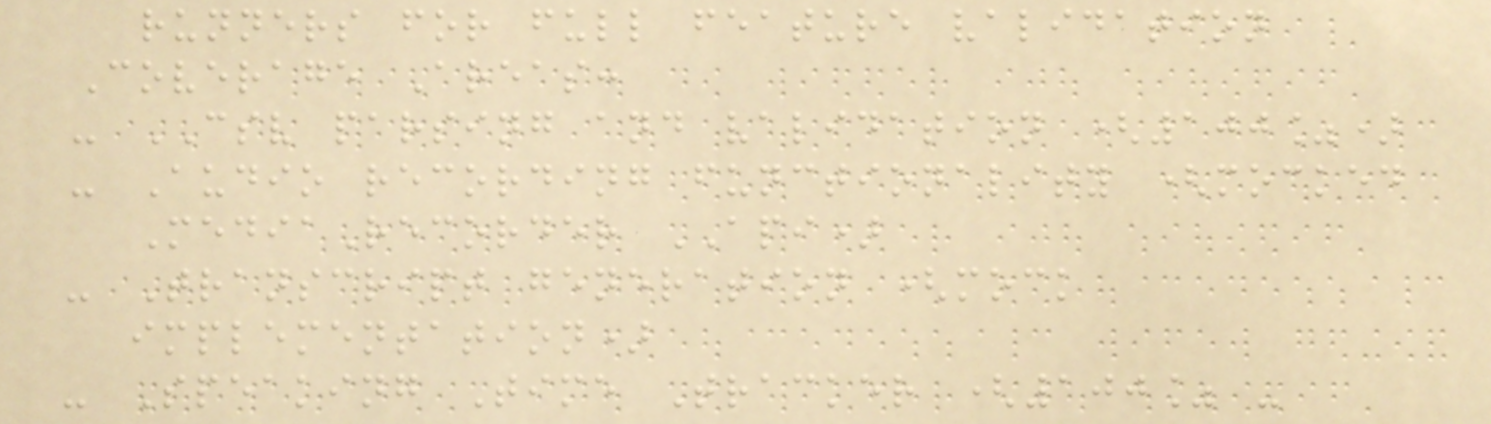runners for full feature validation
Coverage Areas:
- CSV parsing and validation (100%)
- Audio recording functionality (mocked
MediaRecorder API)
- Transcript generation (mock
implementation)
- Speaking Time Tracker (100% -
